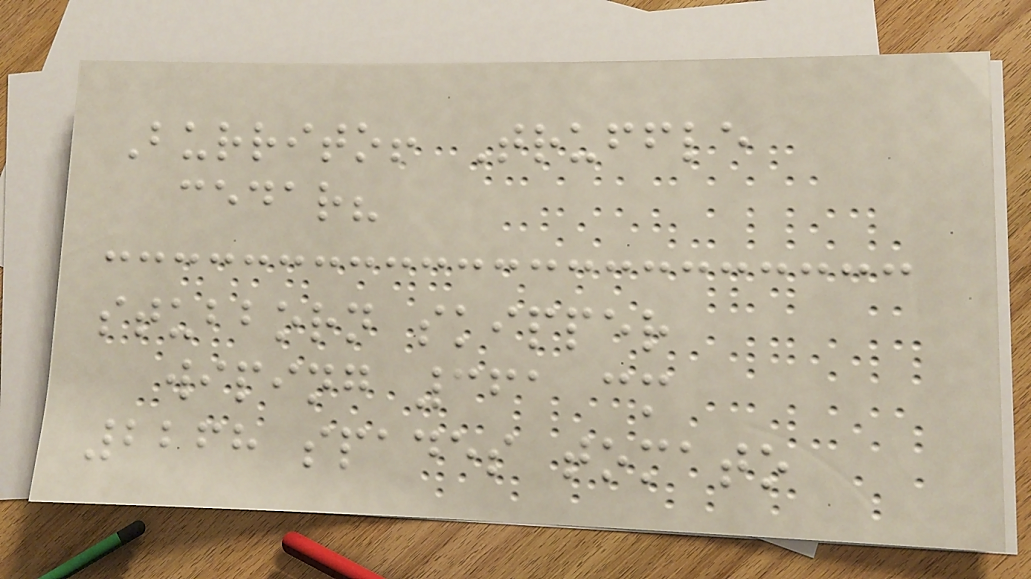Burrito! Truffle
cedar?
stubborn skipper
wiping 361 cm
2268 spades tomato
